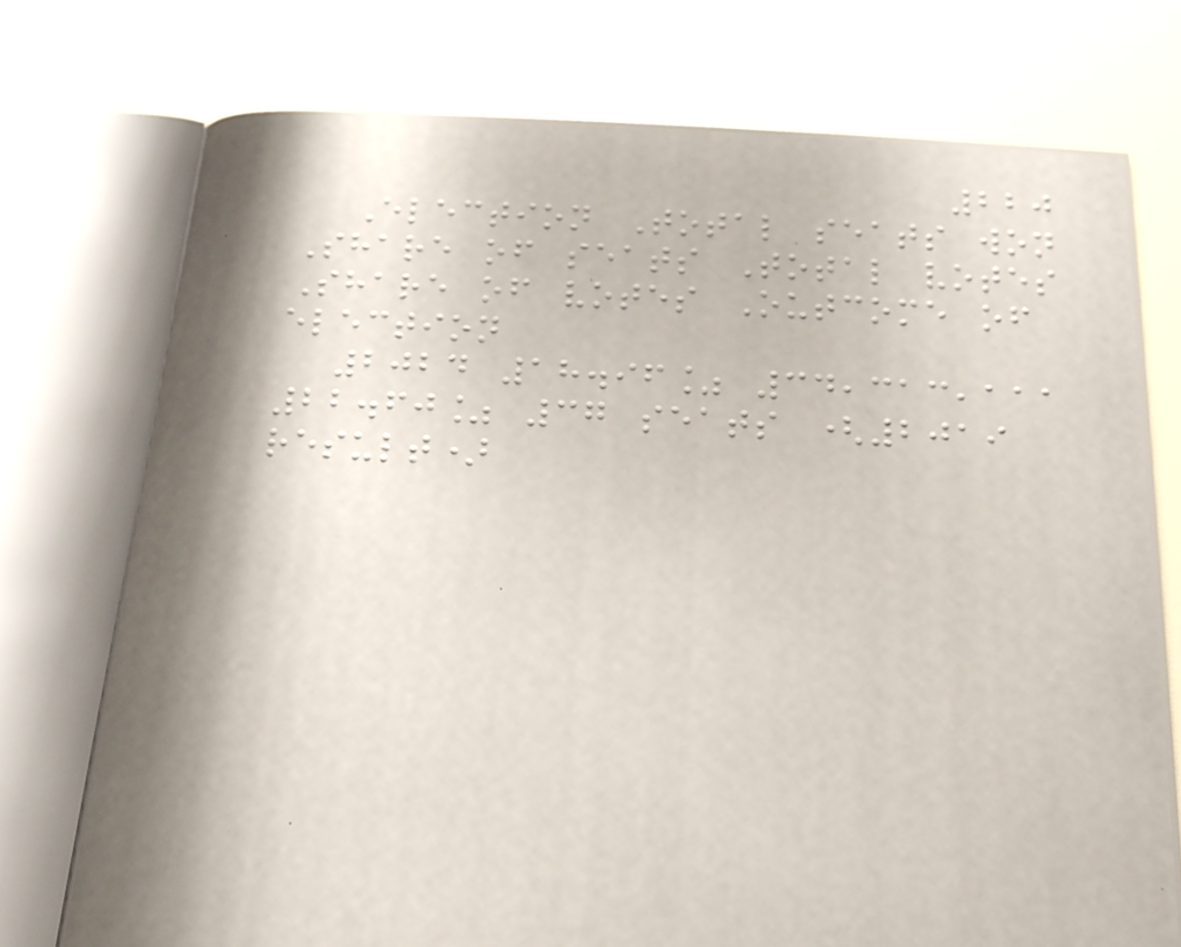220
Election Total seats won
Share of seats Total votes
Share of votes Outcome of
election
2024 18.96% 34,313,111
22.60% 37 seats (2019
result)
